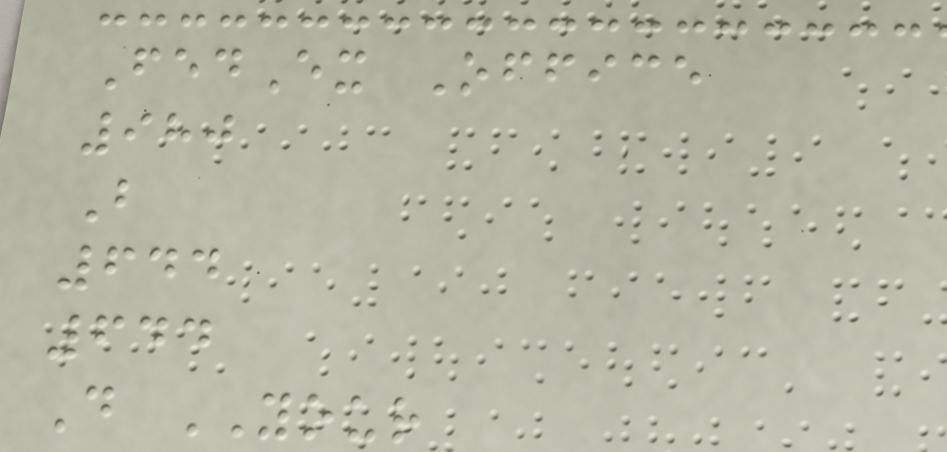FedEx Office
980
B
644
644
D YOUR
